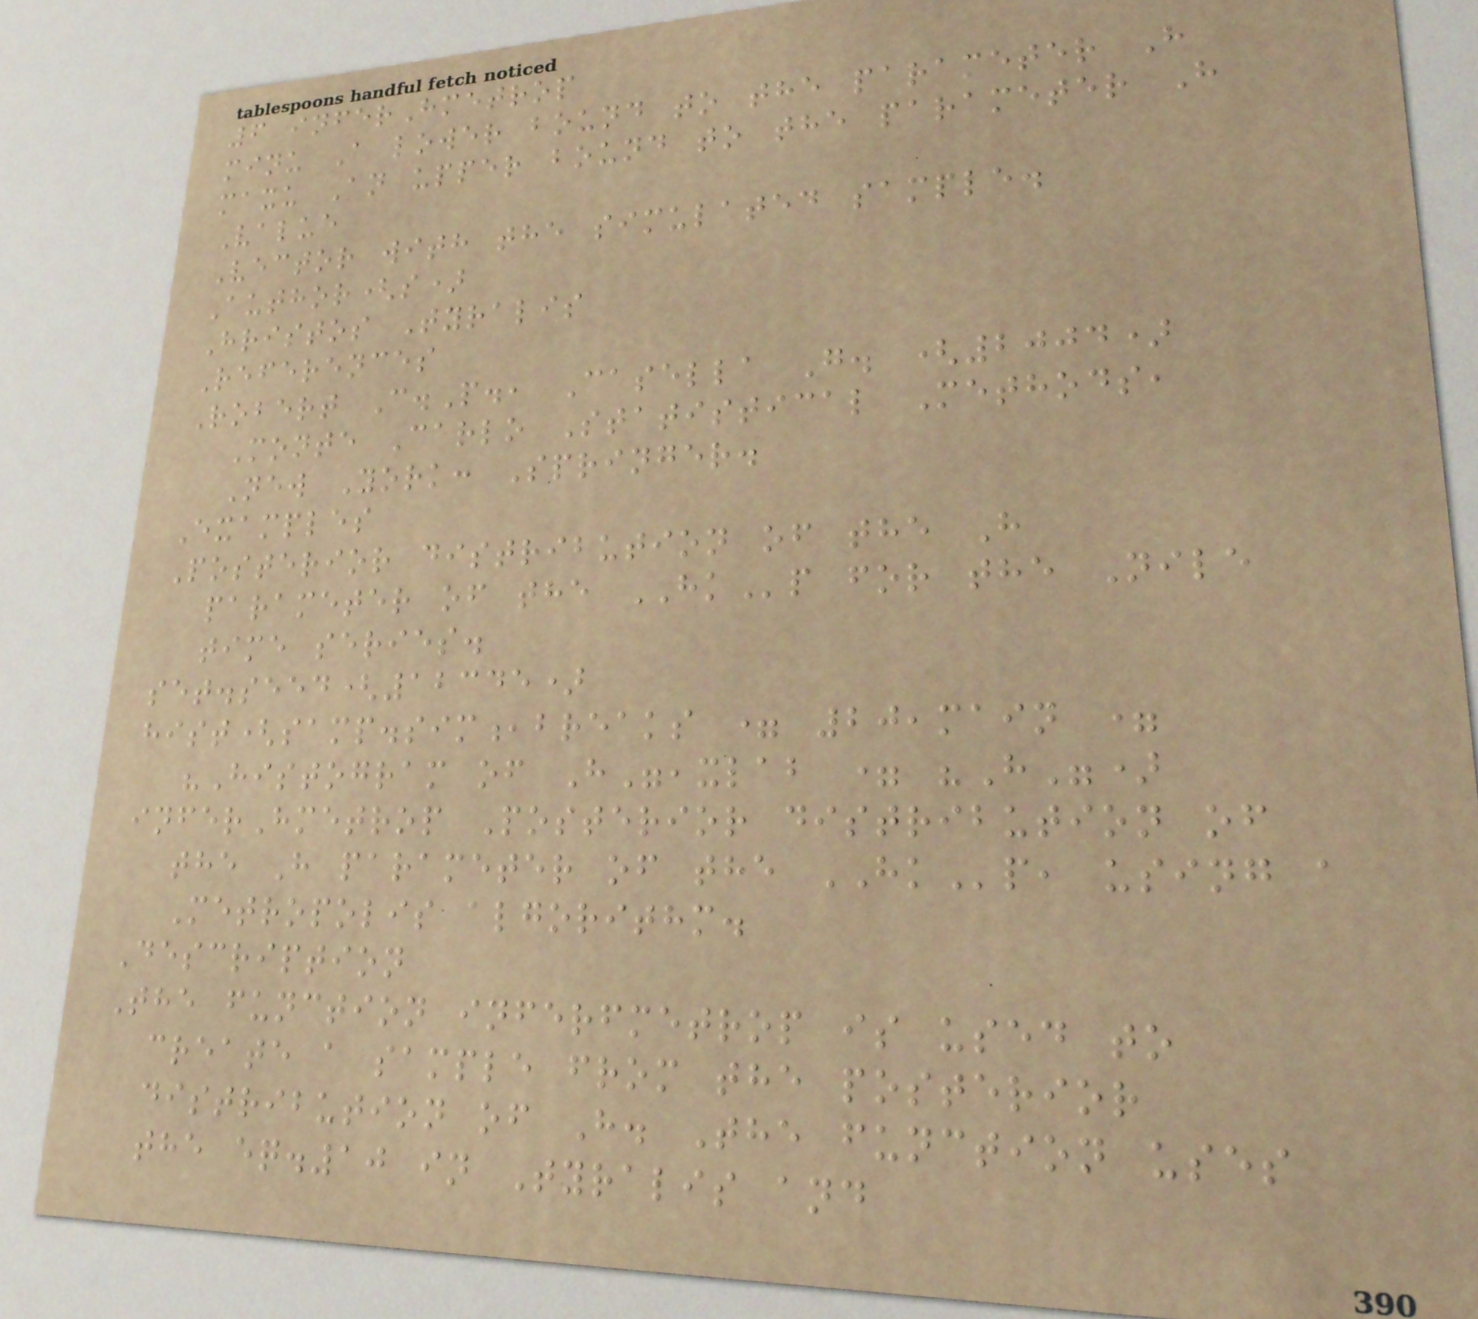6 inferHmetrop
minu A lower bound to the parameter H
maxu An upper bound to the parameter H
Value
Vector with the simulated sample.
Author(s)
Hristos Tyralis
References
Robert C.P., Casella G. (2004)
Monte Carlo Statistical Methods,
New York: Springer.
Examples
Posterior distribution of the H
parameter of the HKp for the Nile
time series.
set.seed(12345)
hist(samp.sim,breaks = 20,main =
"Histogram of H",xlab = "H")
inferHmetrop Posterior distribution of
the H parameter of the HKp, using a
Metropolis algorithm.
Description
The function inferfmetrop is used to
create a sample from the posterior
distribution of H. The function uses
the eq.10 in Tyralis and
